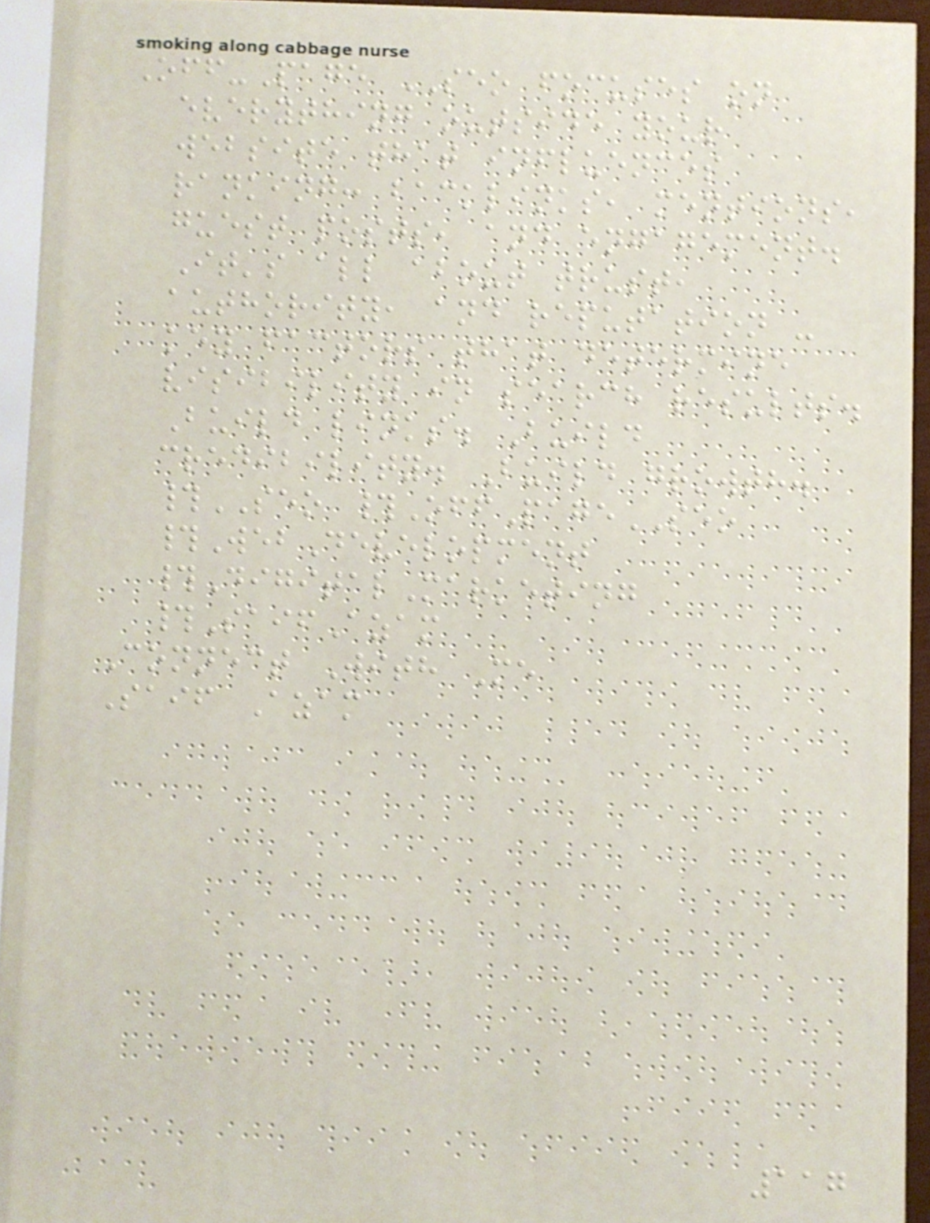Off-Page SEO focuses on
everything outside your
website that influences
ranking: backlinks, mentions,
guest posts, and engagement.
It's all about trust,
authority, and reputation -
key factors that determine
visibility in search results.
Build links. Build
credibility. Build growth.
#SEO #OffPageSEO
#WebDevelopment
#DigitalMarketing
#SaifAzam
Connect With Me
Saif Azam
117
